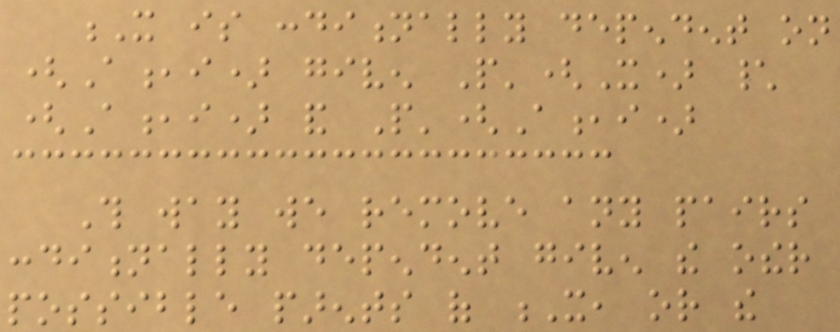X is conditionally dependent on
(A,i) given P'(X) \
(A,i) and P'(A,i)
This way we remove any pairs
conditionally dependent given the other
possible parents of X, or the
